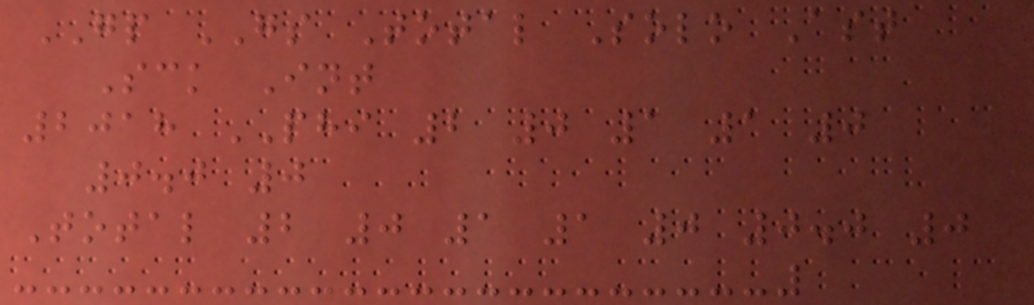GP GS Total Solo Ast
Sck Int
2018 PHI 2 0 1 1 0
0.0 0
Total 2 0 1 1 0 0.0 0
